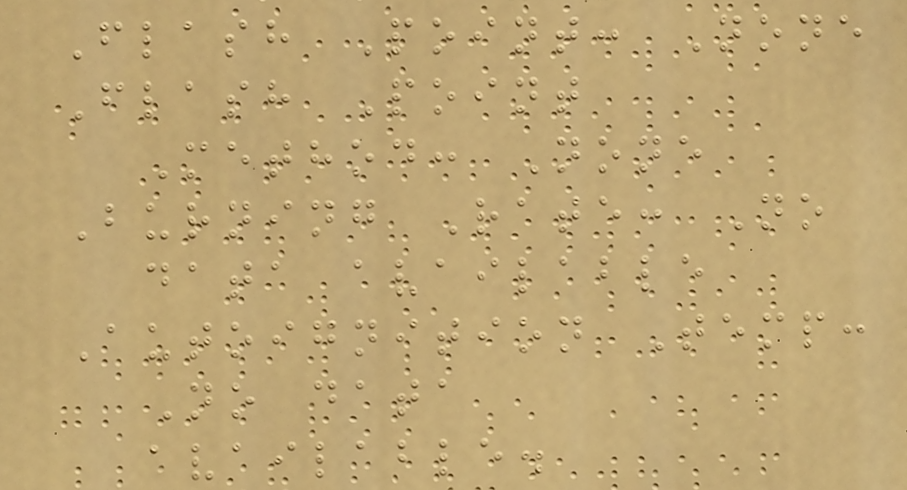Flash Point: None
Flash Point
Method: None
Burning Rate: No
data available
Autoignition Temp:
No data
available.
